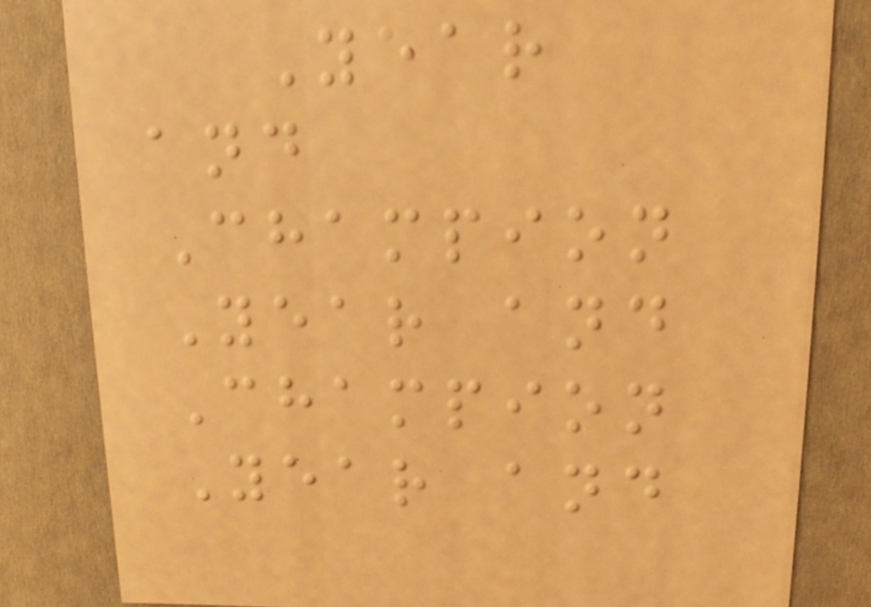Year
and
Champion
Year and
Champion
Year and
